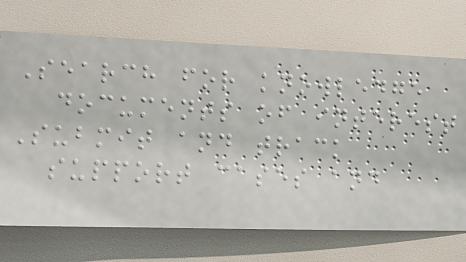Search for knowledge
documents of interest
Submit and track
support cases and
